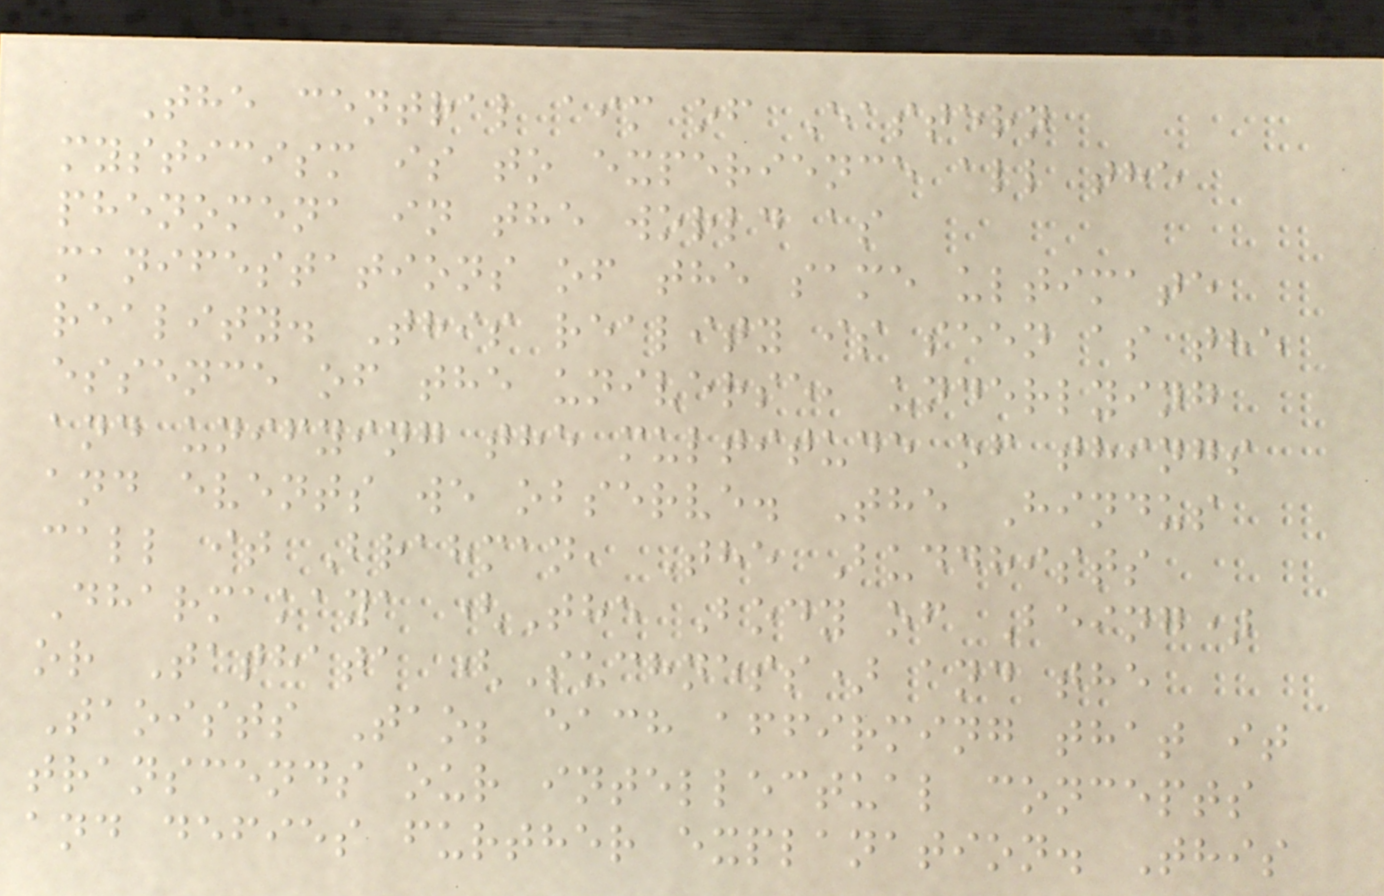The central aim of Eastern
mysticism is to experience all the
phenomena in the world as
manifestations of the same ultimate
reality. This reality is seen as the
essence of the universe, underlying
and unifying the multitude of things
and events we observe. The Hindus
call it Brahman, The Buddhists
Dharmakaya (The Body of Being)
or Tathata (Suchness) and the
Taoists Tao; each affirming that it
transcends our intellectual concepts
and defies further explanation. This
